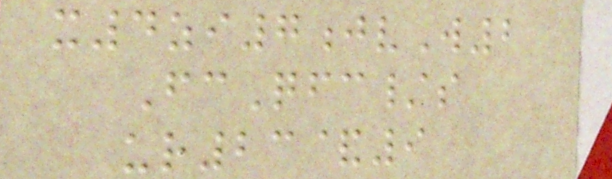x4zi7jvW2
FcQfc/s
ur23&9
